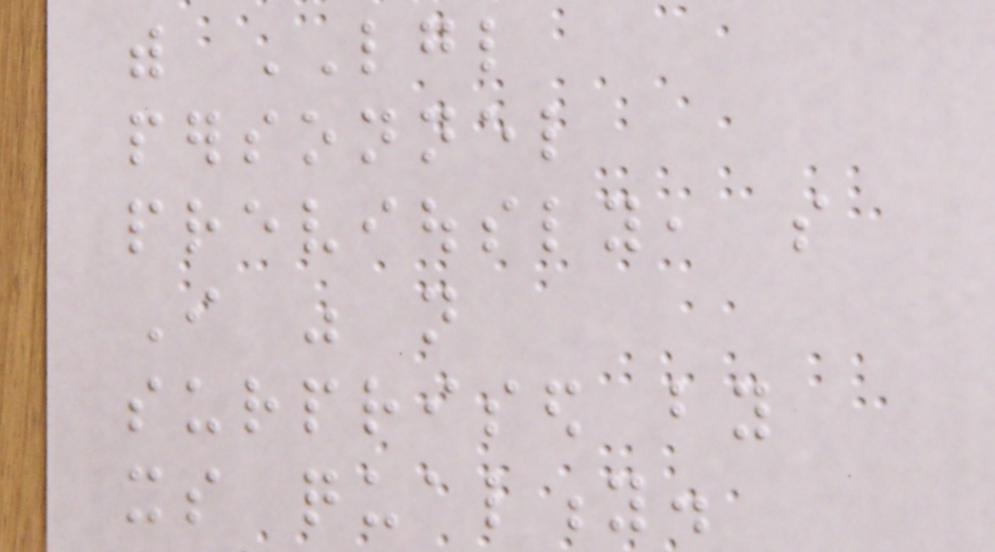with LGL
personnel
previously, so
I was not
surprised by
its quality.
